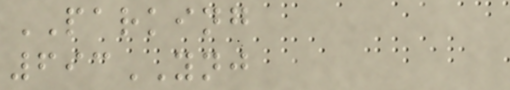PARKING
693YNJ
